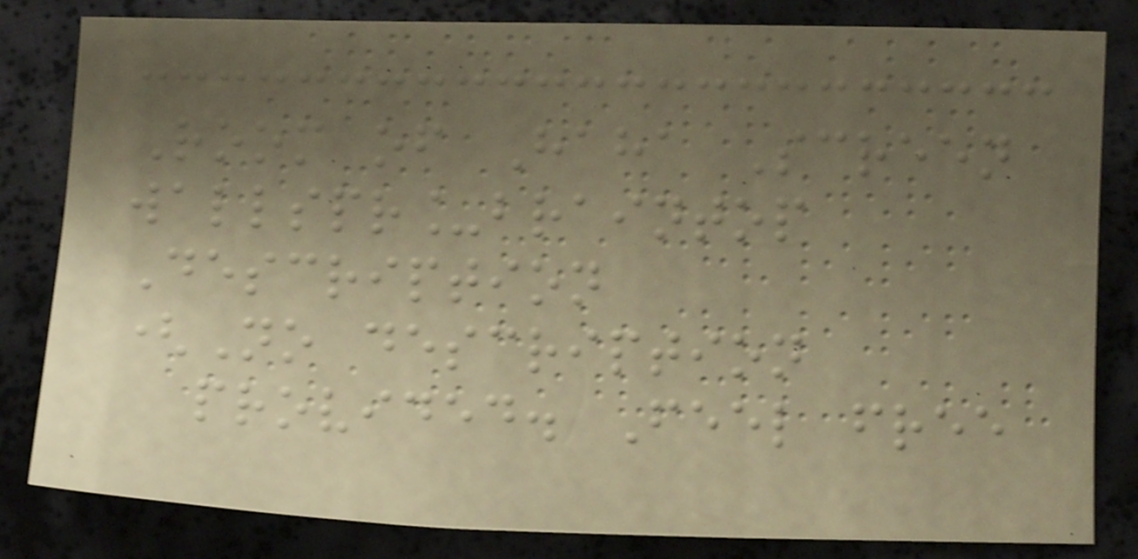Room of Haha Screen
wallspr_braintop
Description
(No description
provided. Feel free
